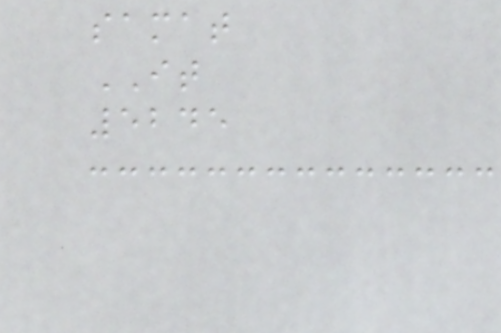samat
IT
5245
